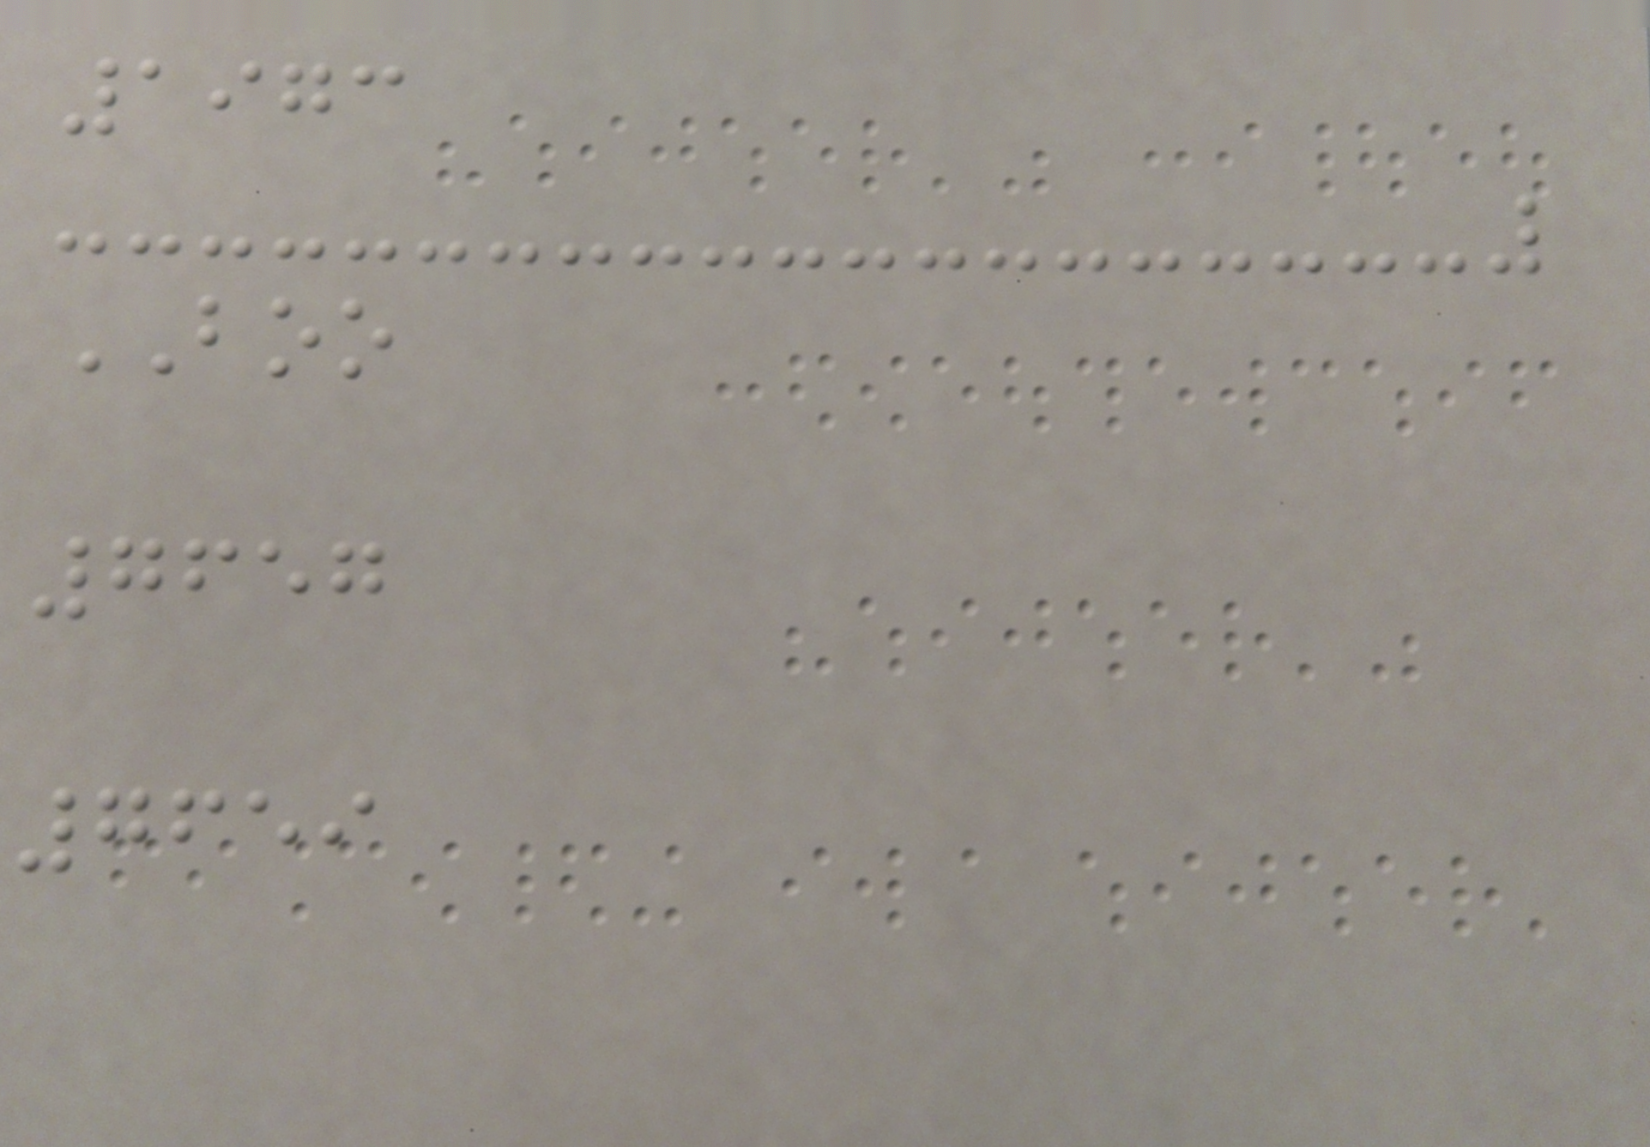1973
BOO
7657
7659
